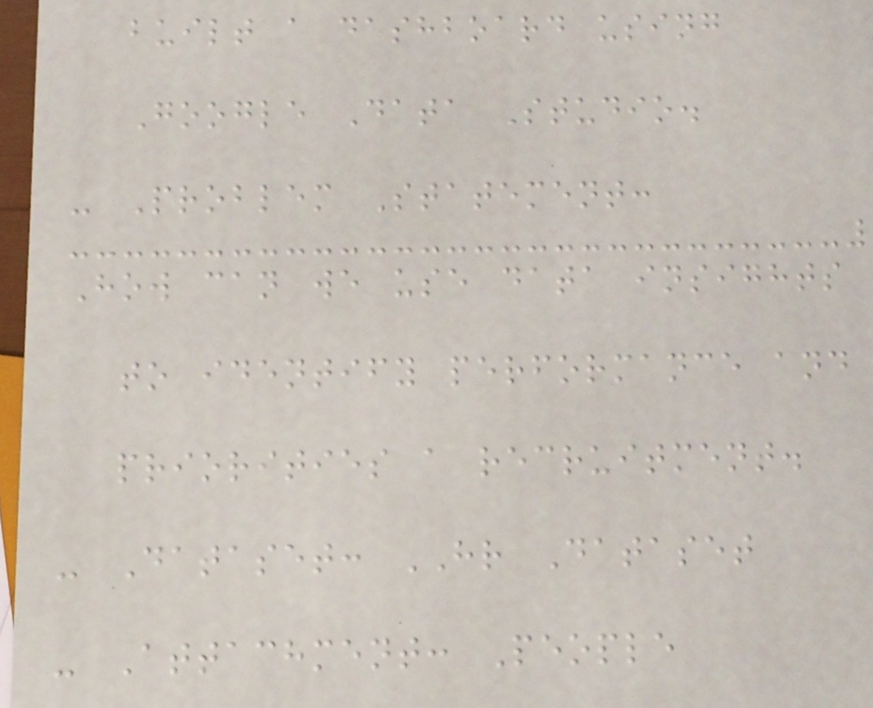built a dashboard using
Google Data Studio.
- Problem Statement:
How can we use data insights
to identify performance and
priorities a recruitment.
- Dataset: HR Dataset
- Attachment: People
